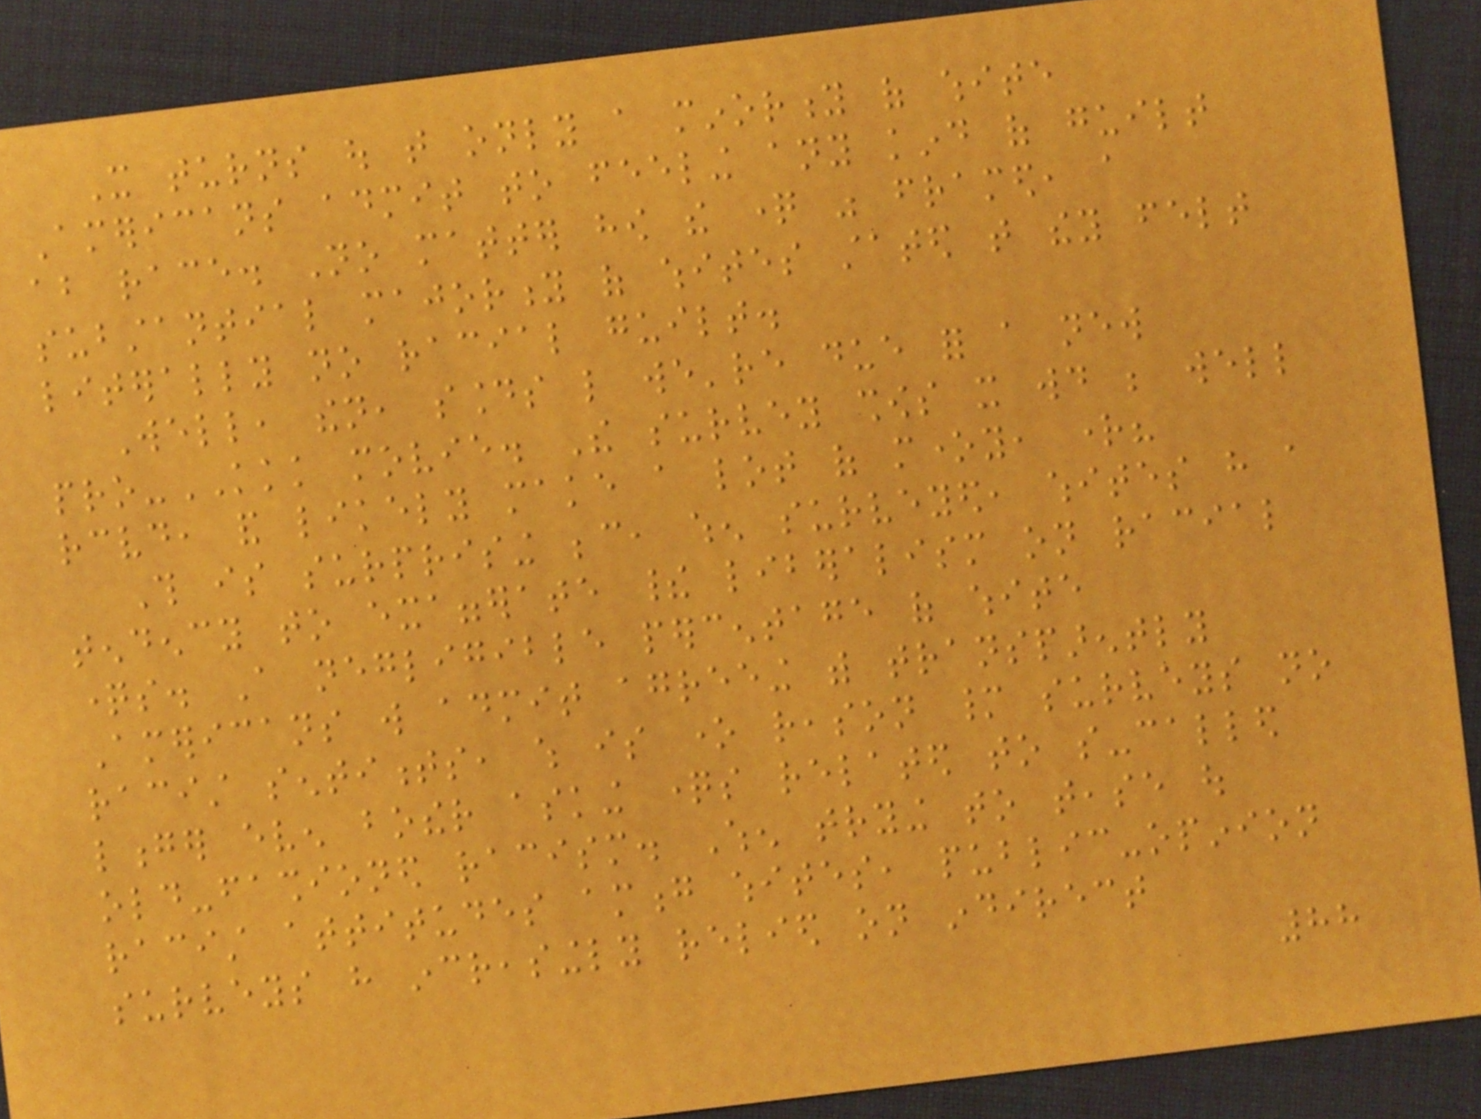It turns out that only a minority of white
Americans admit to feeling any kind of guilt
about race. No matter how the question was framed, a
substantial majority of whites stated that they felt
literally no racial guilt.
Well, then, sounds like we're due for a new
pro-KKK movie. The survey shows it would be well
received, and likely make a lot of money, right?
This is surprising because, when surveyed, whites have a
tendency to exaggerate their liberalism on racial
questions. A negligible percentage of white
Americans will admit agreeing with transparently
racist sentiments, which is one reason many surveys no
longer even bother asking questions related to so-called
old-fashioned racism. When trying to tease out
racist attitudes among whites, public-opinion
surveys have increasingly relied on indirect
88
